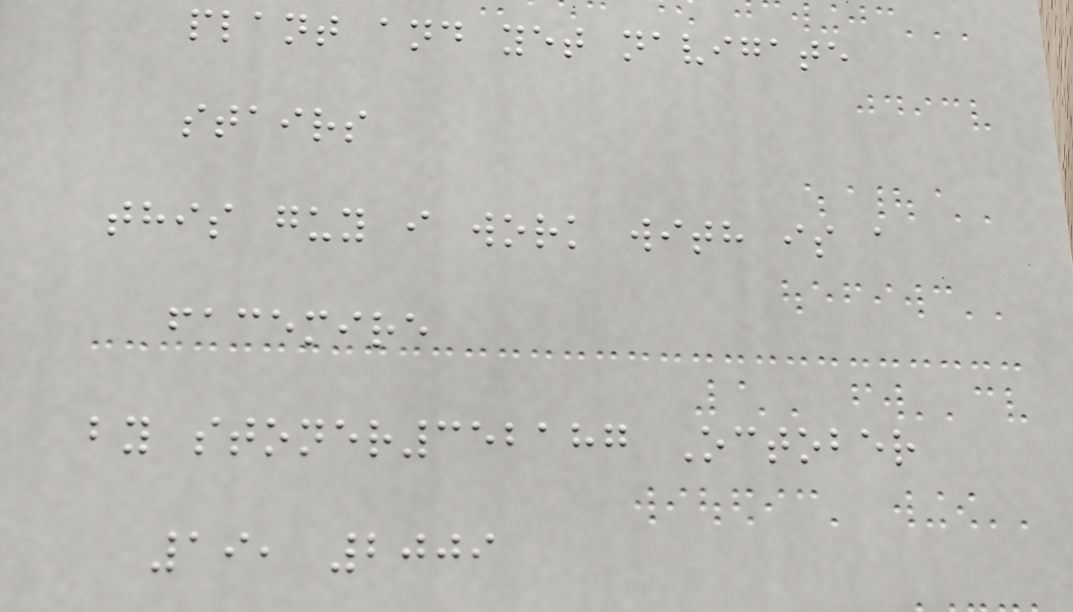plant and yet navigate
stairs
this guy i work with is a
facemire
by stoner352187 October
19, 2009
